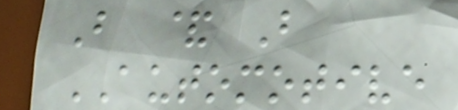B & B
AUTOMOTIVE
